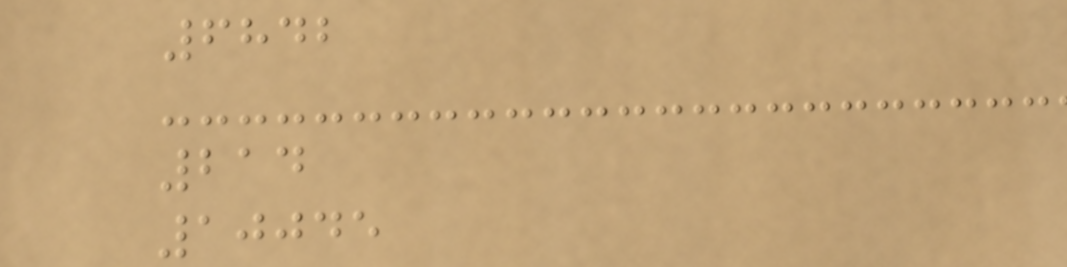6842
214
10045
